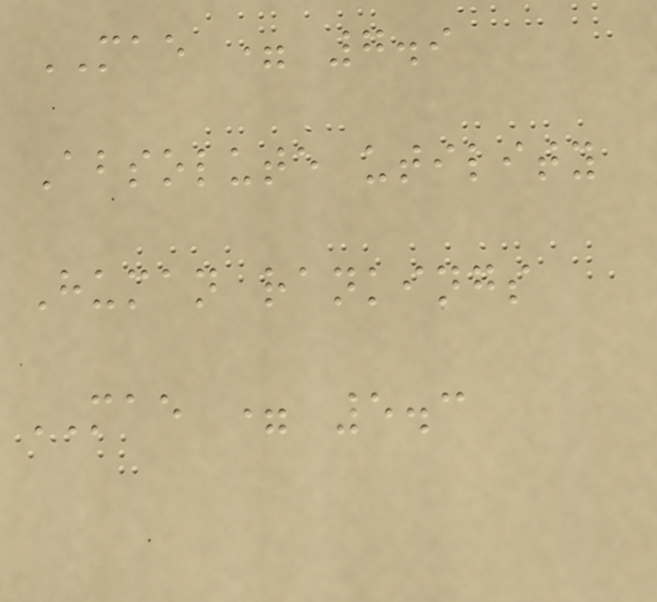MAE = 7.9
Absolute utility
Human rankings
MAE = 5.3
